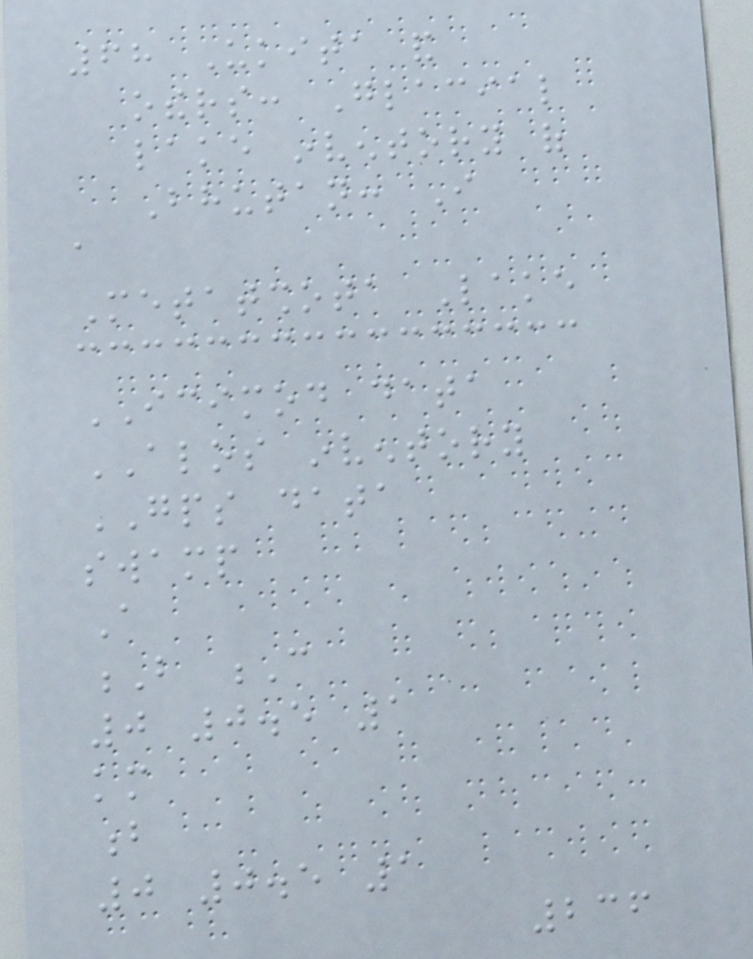68 Ukita and
others: Glacial
lake inventory of
Bhutan: I
a
Metatshota Lake
ICIMOD data
ALOS inventory
GPS data
swamp
A
B C
0 0.5 1
km
b
0 0.5 1
236
